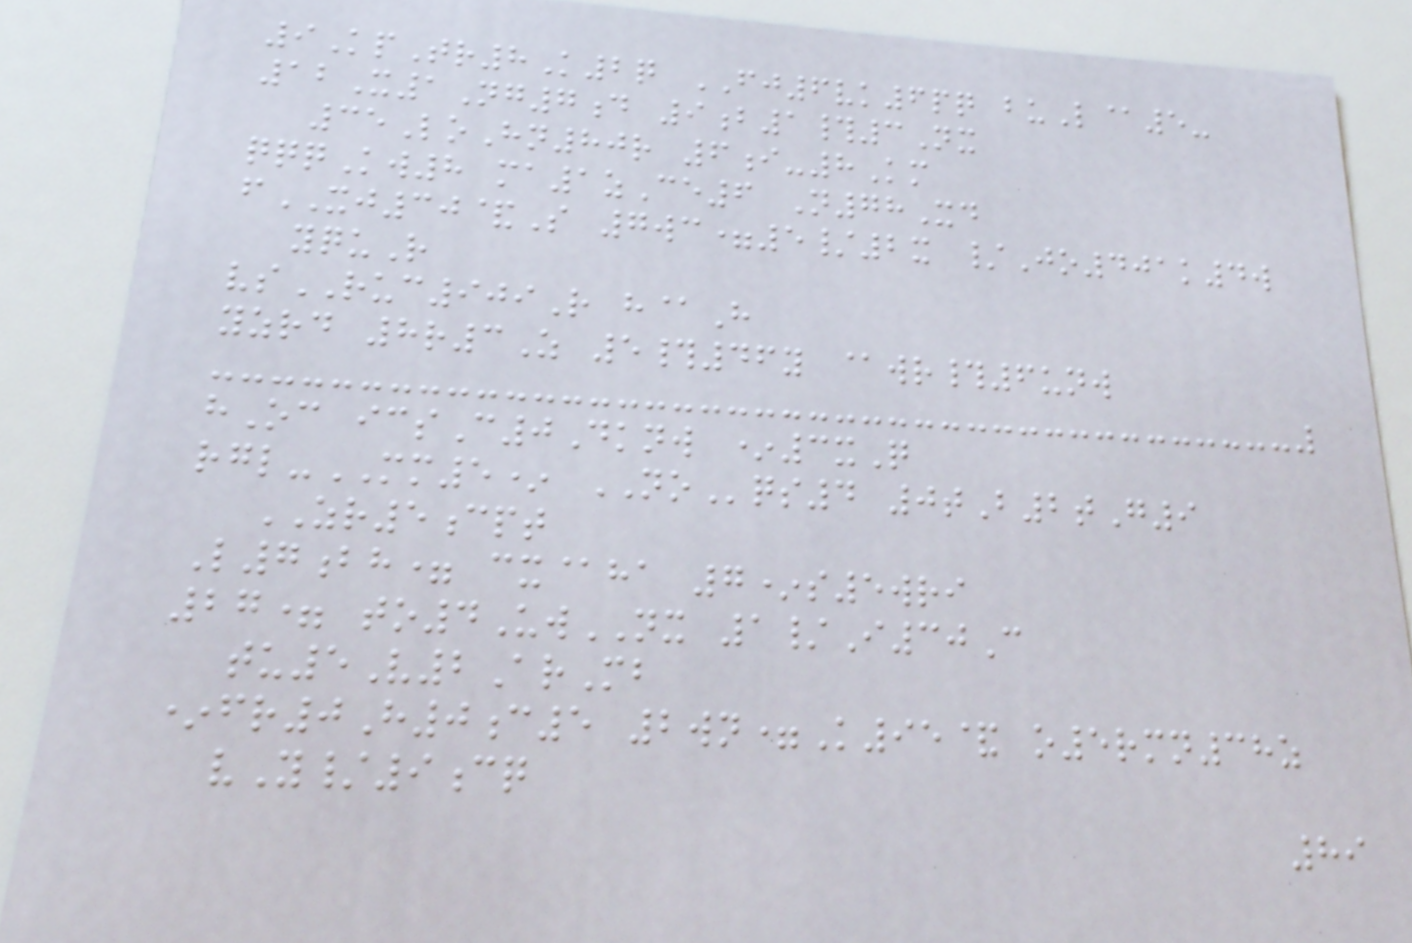9KpTr8K2q FJ6vk6pq buL@5-
12X1Ng7d 9b1#3Nx
35LoHn80r 6i-8Km
qqqKw8 ma1zCe6 N78Xd
fXJ30&S 7wc=5/2x /Jo401k4w
yquR
vsRUC909R h@H
yzrd 8r3Z 5#46y @wr#6unw
hOc icsC0Dknw *3xQ
rgl-MM5* NOqs4 0tB2tG9
ZR5cpt
L7bh= cx@ha 7*s5wri
27= to4UwNX 1/I30C
tu5V2ArMb
*fr0H0c5 2wn=K95& o5rmn38z
vY/9cq
89
